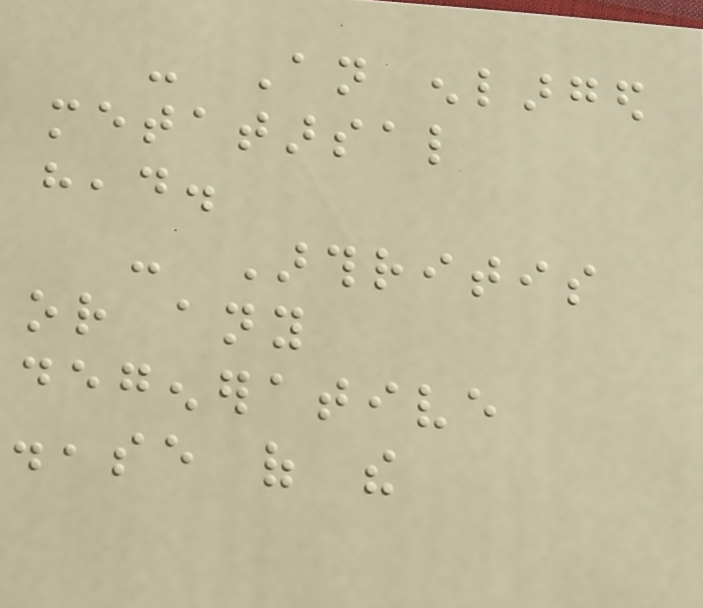- An enlarged
metatarsal
head.
- Arthritis
or any
degenerative
disease of the
